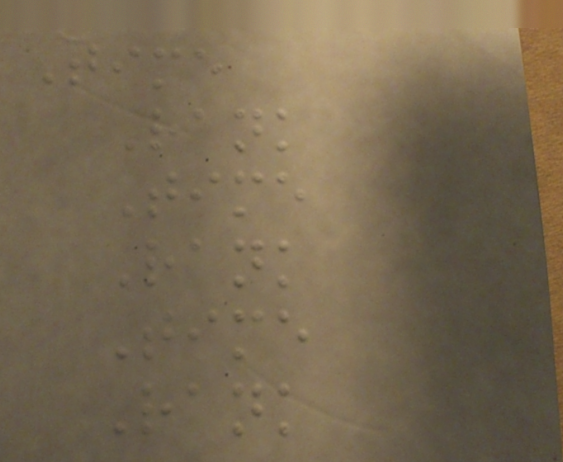Time
Rank
Time
Rank
Time
Rank
